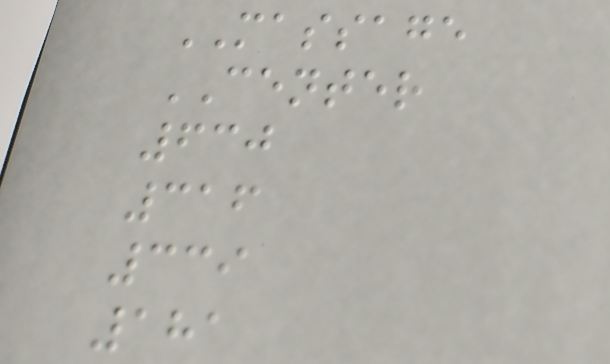MASSAGE
CENTER
630
316
339
181
